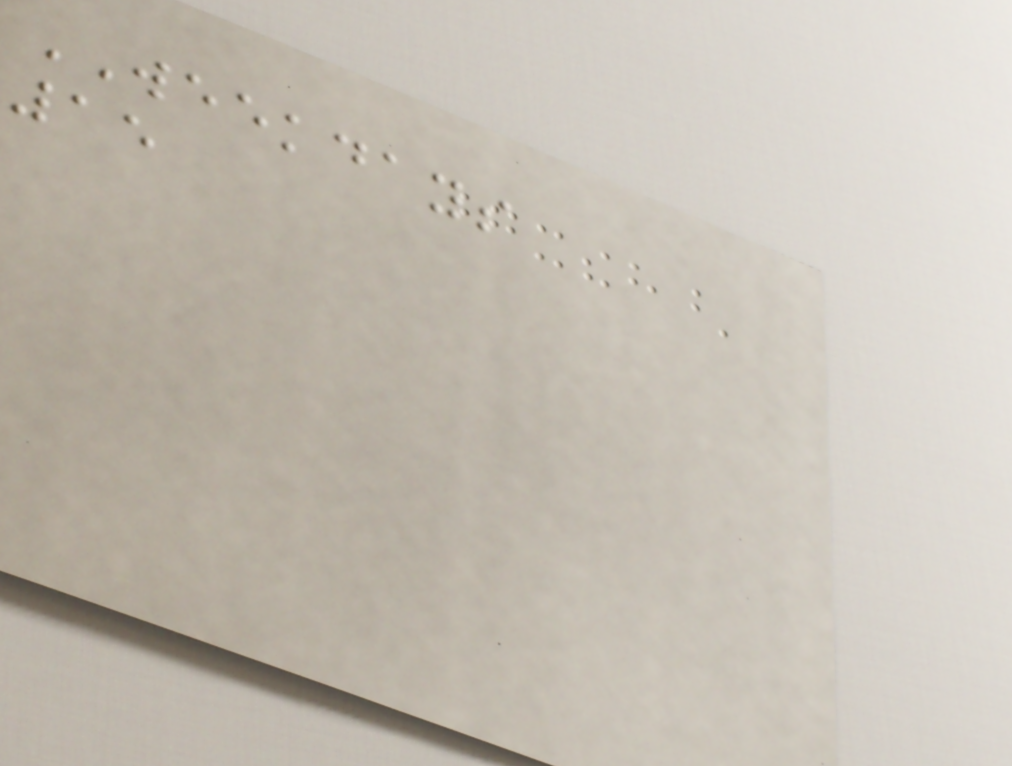WEEKDAYS
15
